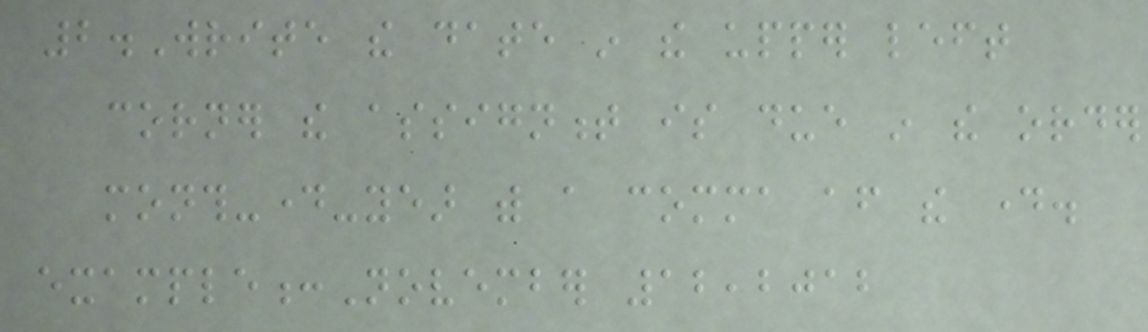2.Write the date in the upper left
corner the assignment is due in the order
month-day-year with a comma after the day.
example:November 12,2012
